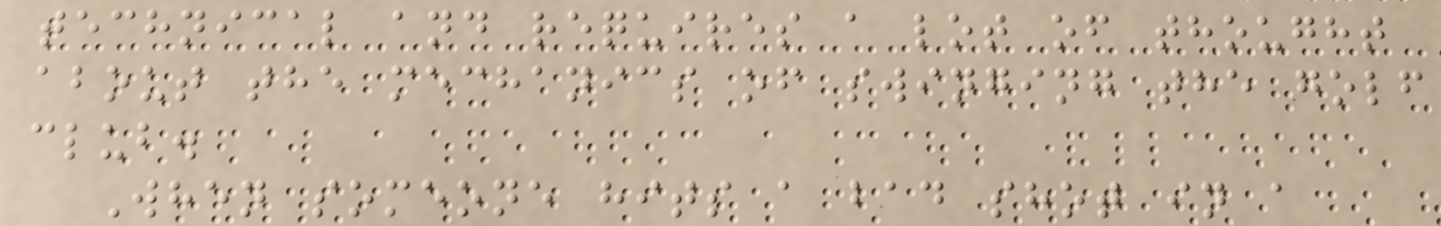technical and requires a lot of thought
about the mechanics of swinging the golf
club.
When someone hits a bad shot in a
